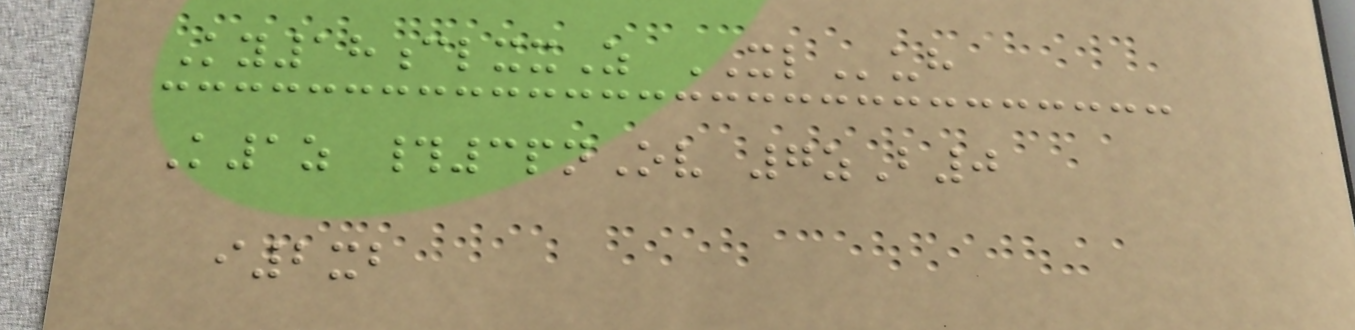Ky18clxxZ XLuh
K1z #3pnOv 7zB0
i2xb
